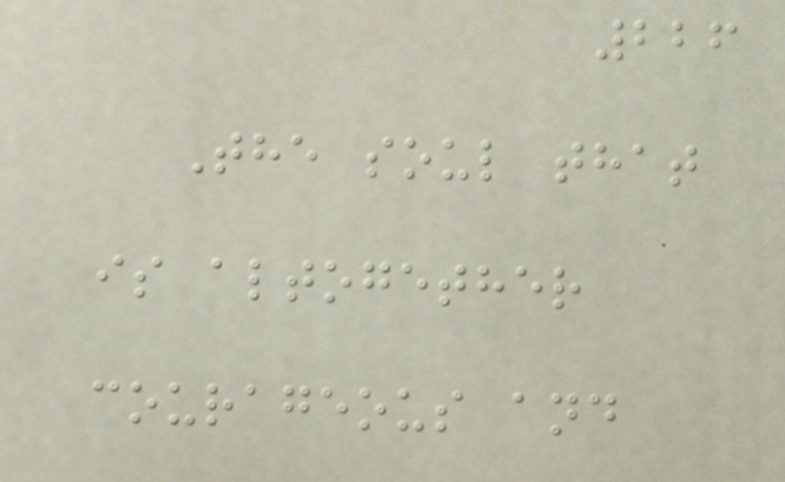226
The soul that
is altogether
courageous and
